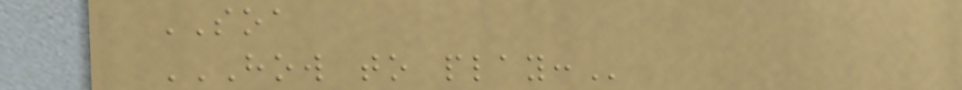SOA
HOW TO PLAY:
